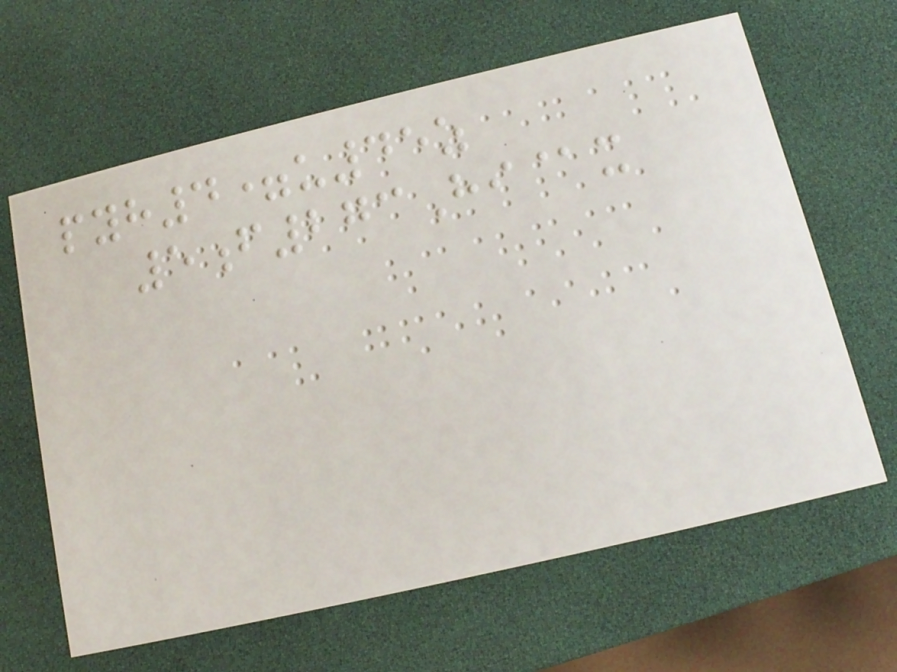pyh4=u45z
5f273Hi@x
